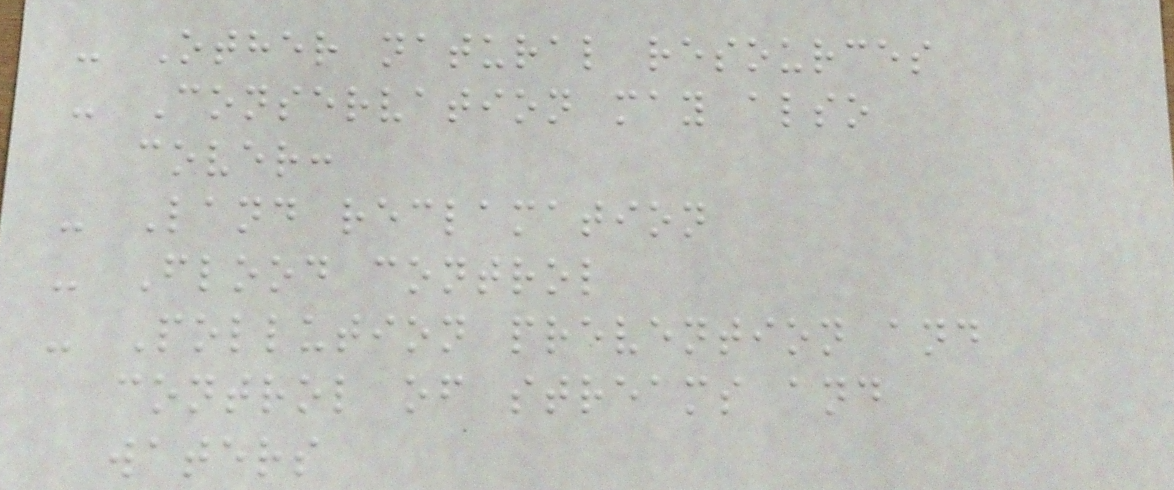- Other natural resources
- Conservation may also
cover:
- Land reclamation
- Flood control
- Pollution prevention and
control of streams and
waters
